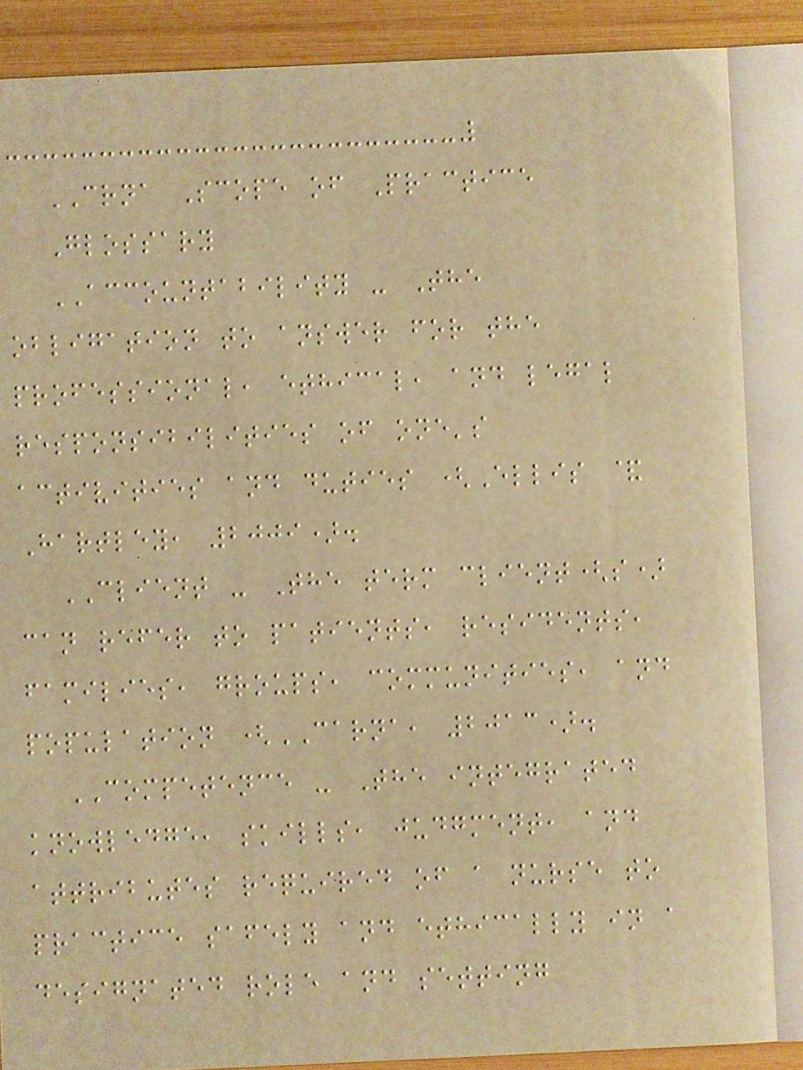CRNA Scope of Practice
Glossary
ACCOUNTABILITY - The
obligation to answer for the
professional, ethical, and legal
responsibilities of one's
activities and duties (Ellis &
Hartley, 2009).
CLIENT - The term client(s)
can refer to patients, residents,
families, groups, communities, and
population (CARNA, 2013).
COMPETENCE - The integrated
knowledge, skills, judgment, and
attributes required of a nurse to
practice safely and ethically in a
designated role and setting
